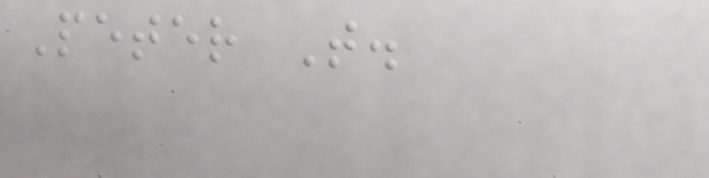Peter T.
